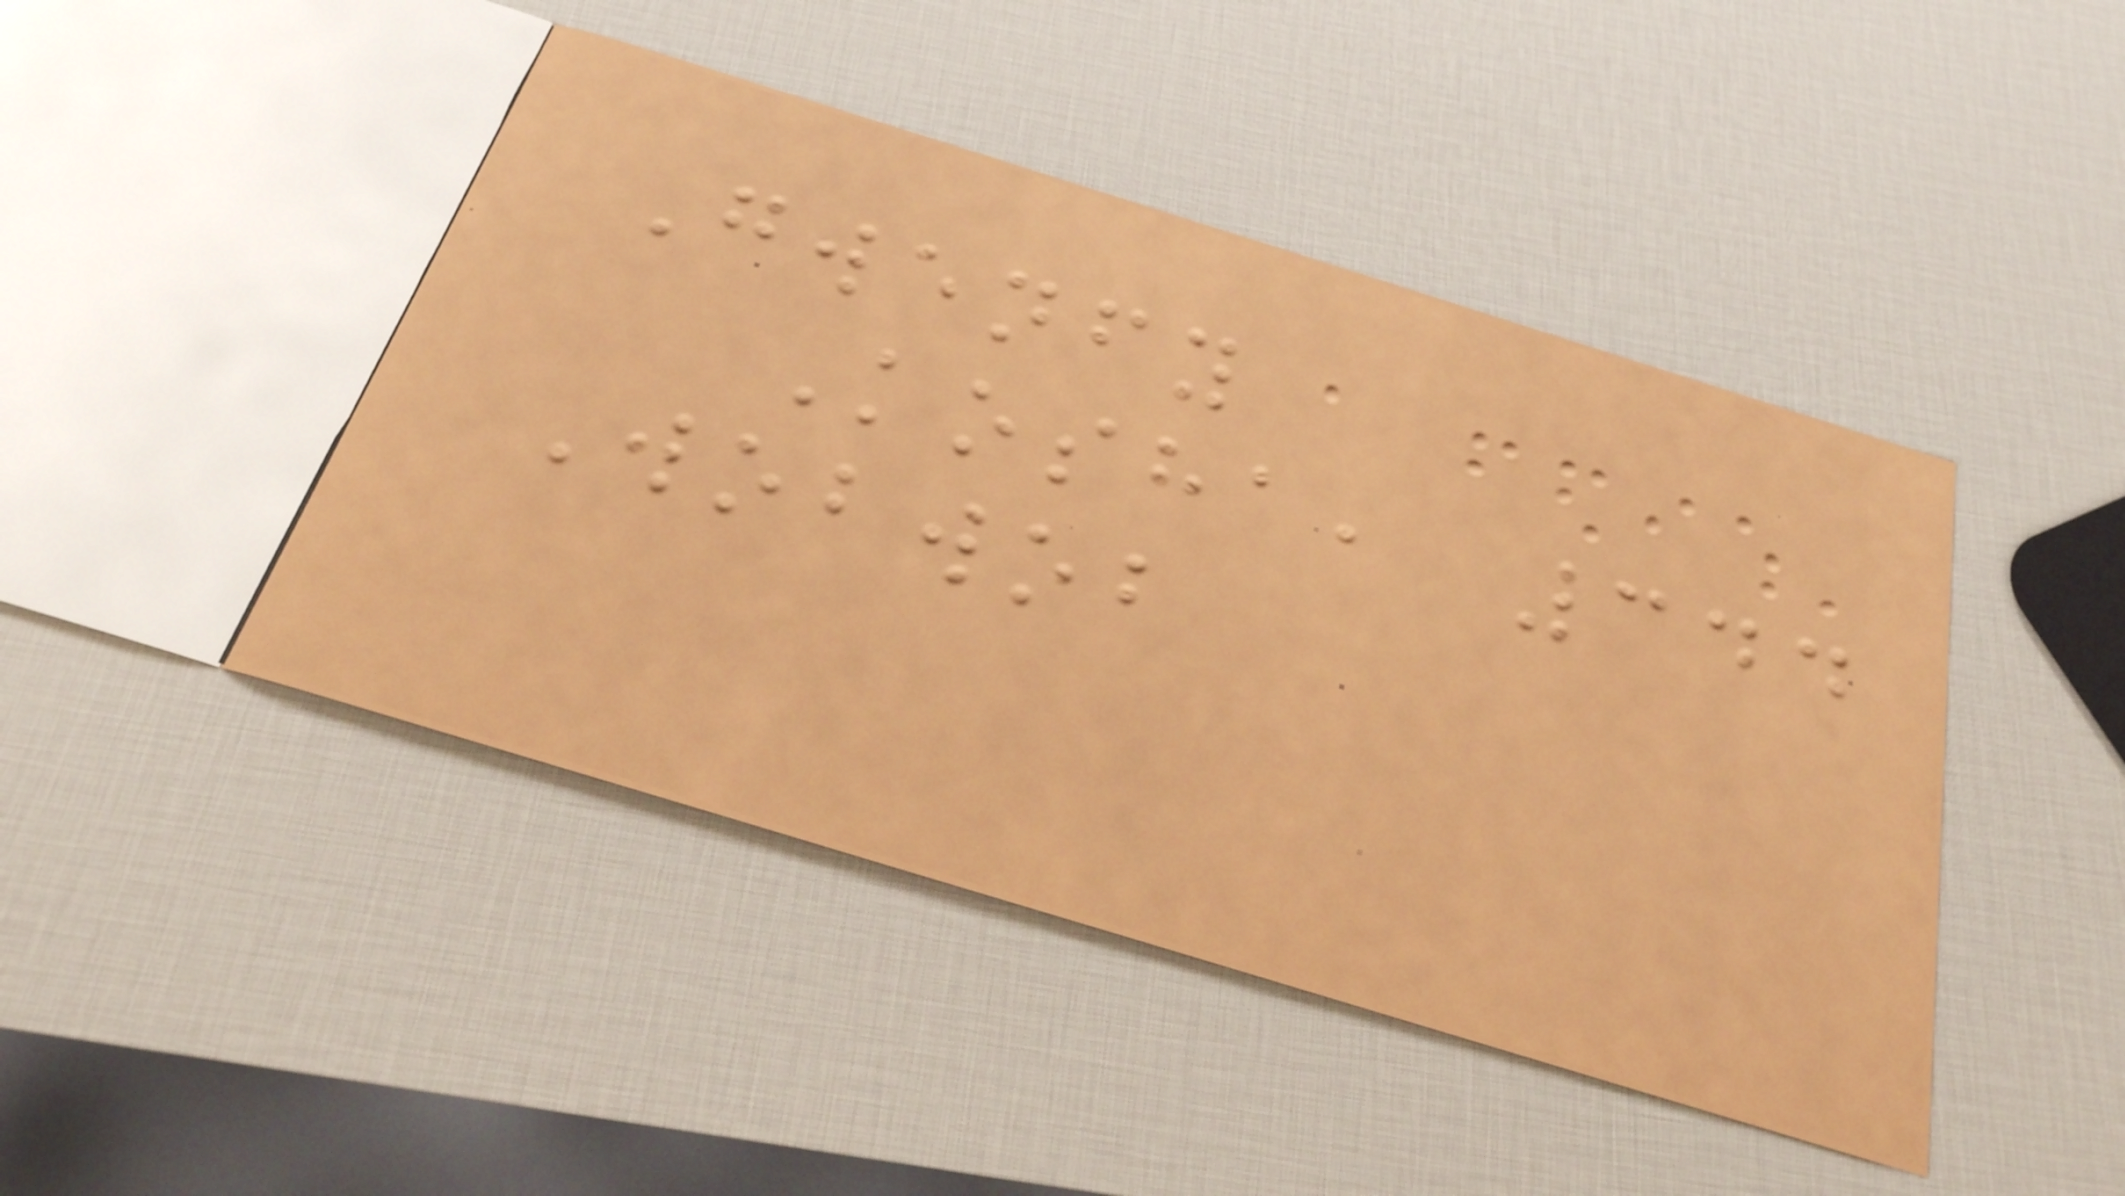Gwenfy
Kosha, 344
Wobwob
